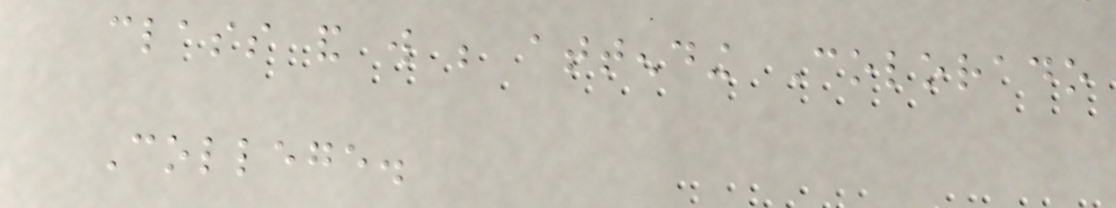class and will be attending Colorado
College.
